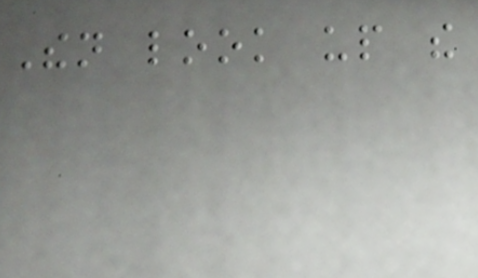Then look up the
